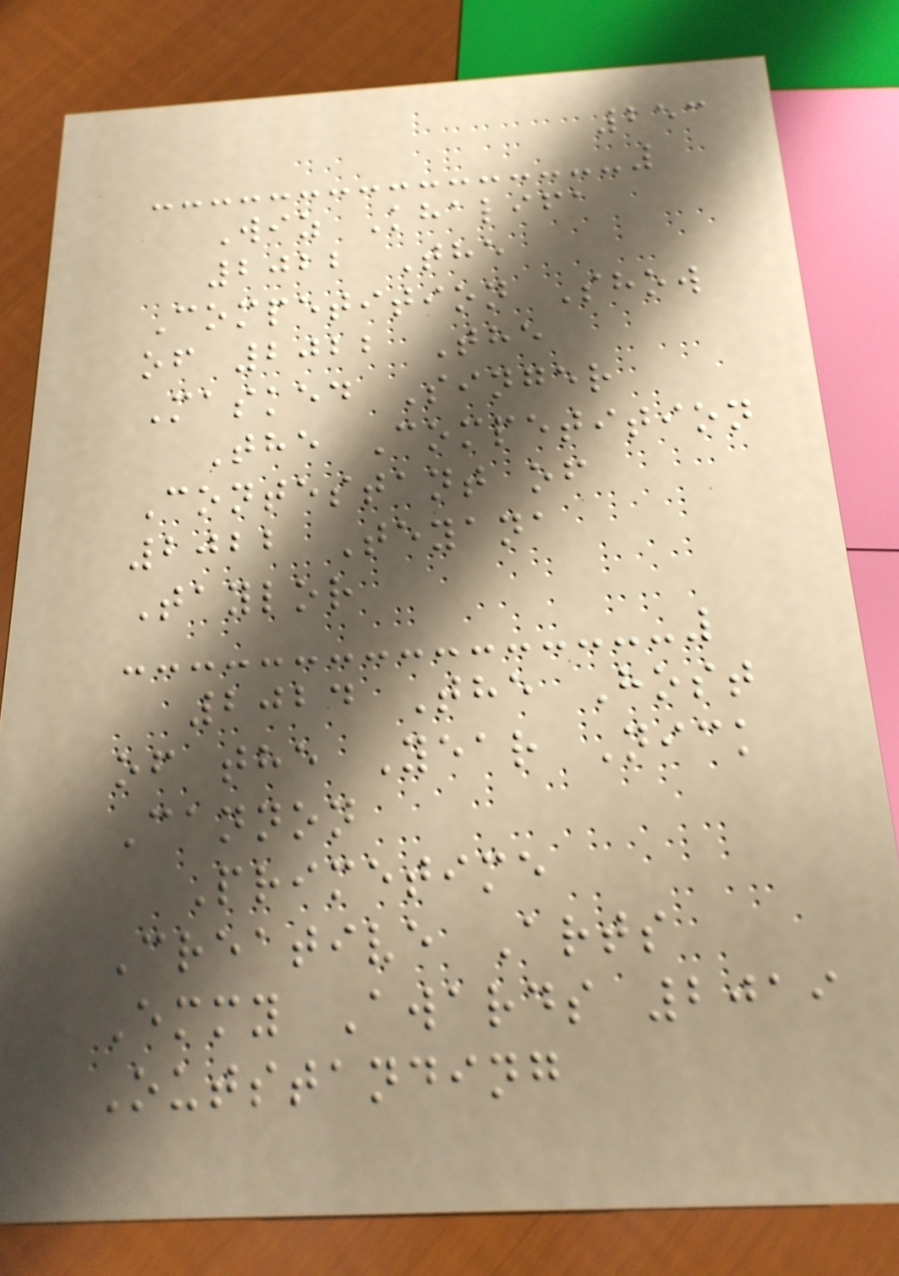253
Wiz Khalifa
2022 The
Competition Show
of 2022 The
Masked Singer
The Competition
Contestant of
2022 Teyana
Taylor
2024 The Host
of the Year Nick
Cannon
Primetime
Creative Arts
Emmy Awards 2019
Outstanding
